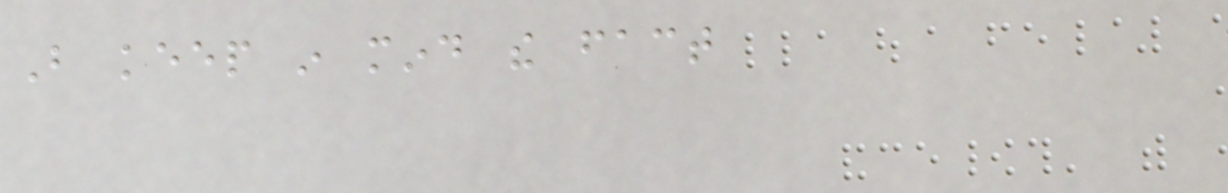But keep in mind the fact
